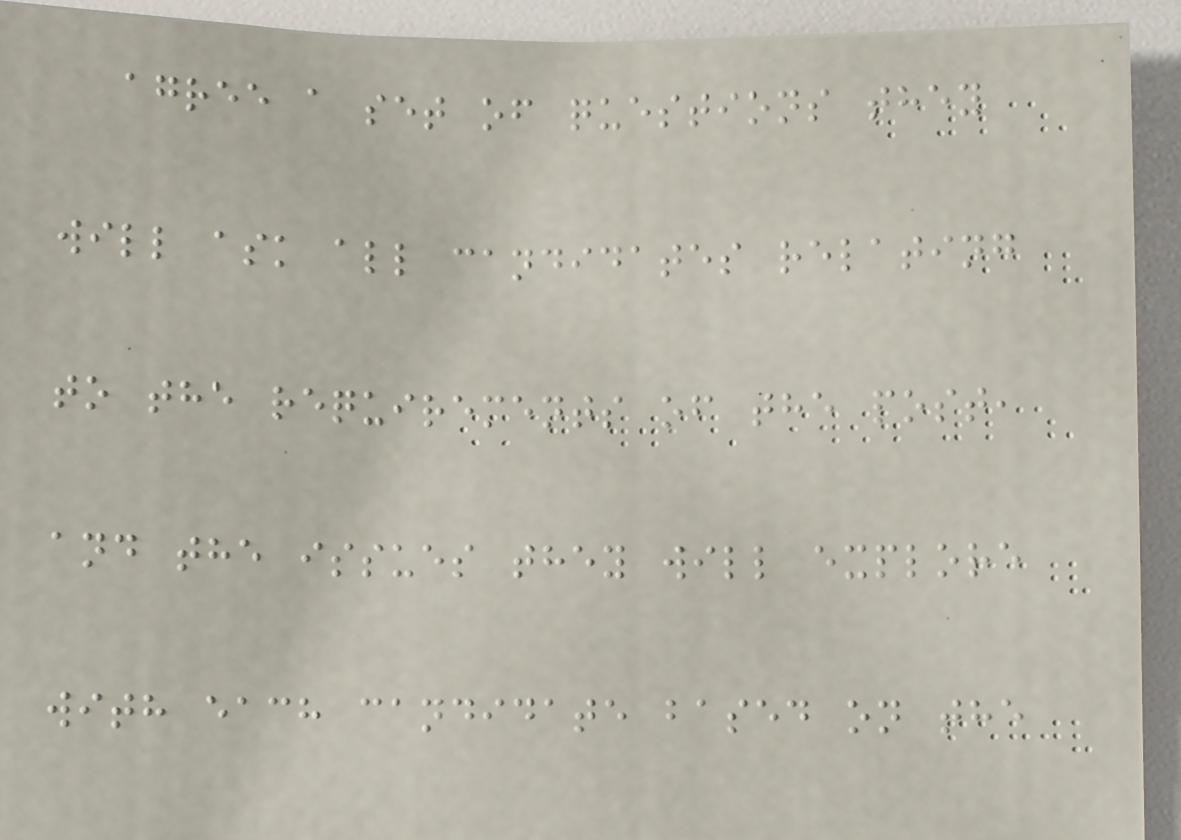agree a set of questions they
will ask all candidates relating
to the requirements of the post,
and the issues they will explore
with each candidate based on the
